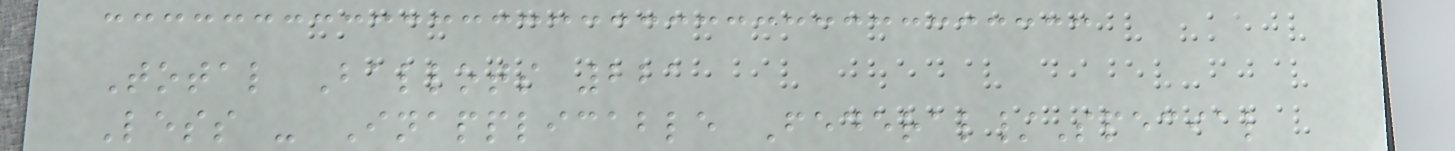Total Ballots 221
Less - Inapplicable Federal/Special
